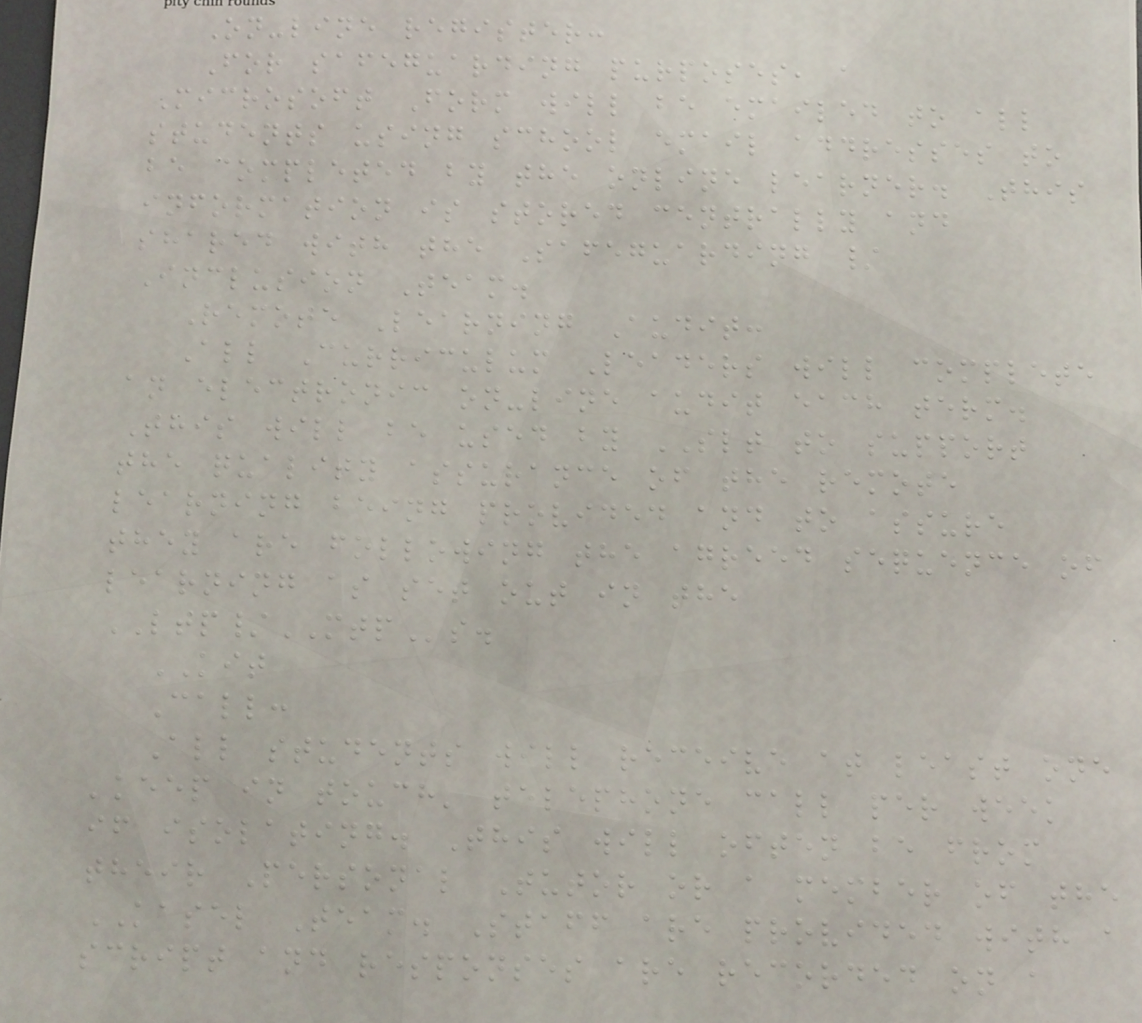On-line register:
For safeguarding purposes, a
Microsoft Form will be emailed to all
students using school email addresses to
be completed by the online learner. This
information is stored centrally and
shared with the Safeguarding /
Inclusion Team.
Remote Learning Audit:
All Curriculum Leaders will complete
an electronic on-line audit each term.
This will be used by SLT to support
the quality assurance of the remote
learning being provided and to assure
they are following the agreed sequence of
learning as set out in the
LTP/MTPs.
KIT
Call:
All students will receive at least one
'keep in touch' telephone call per week
if isolating. This will often be from
their Personal Tutor or a member of the
KASEL Team. Staff are provided with a
script and responses are recorded on a
